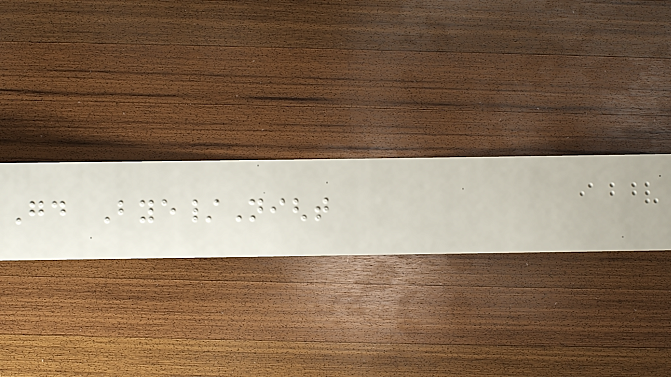Good Bye/Night
